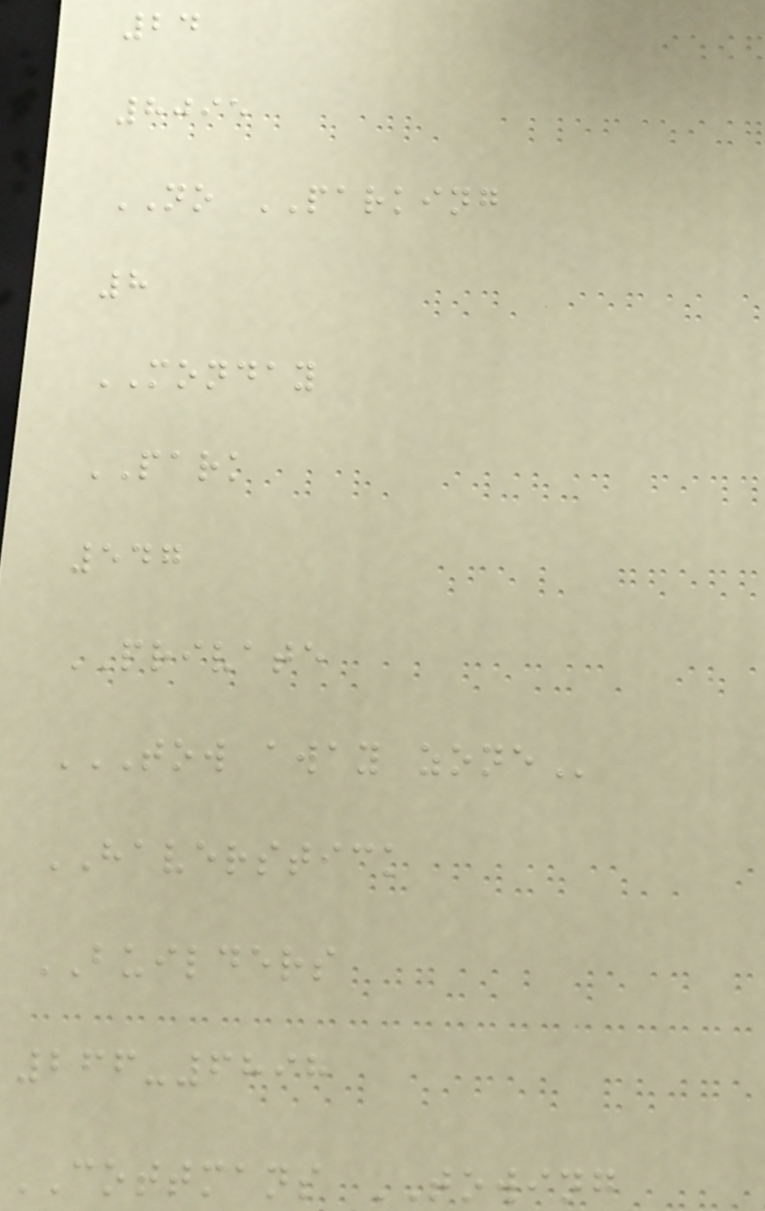24
8095
NO PARKING
8
MONDAY
PARK
547
PRIVATE
TOW AWAY ZONE
HAVERSTICK
BUILDERS
266-6898
COTTMANS TOWING
